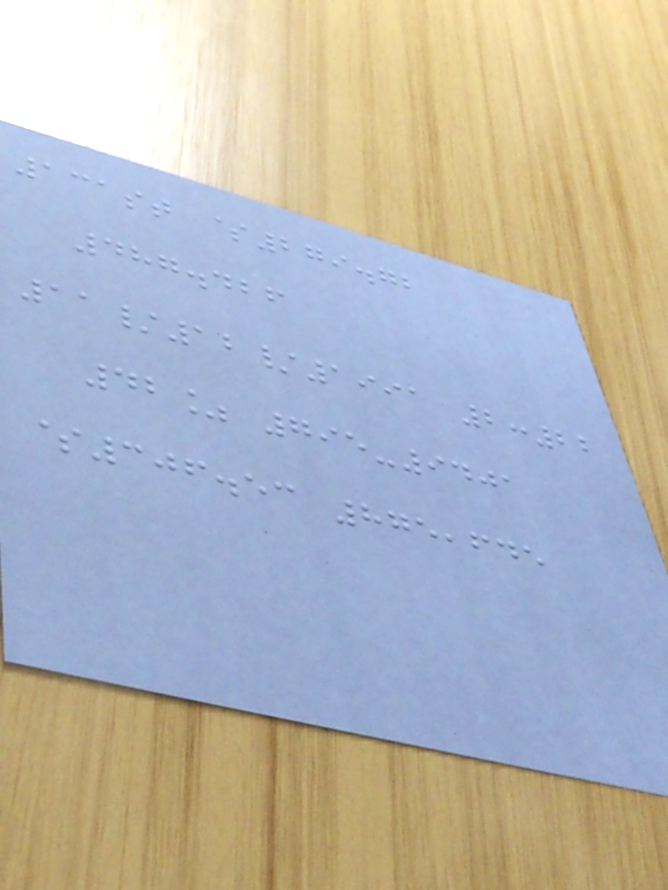131st $279.72
487.426
11/12/1991 2:22
42% 795-9401
$306.53 875,645
